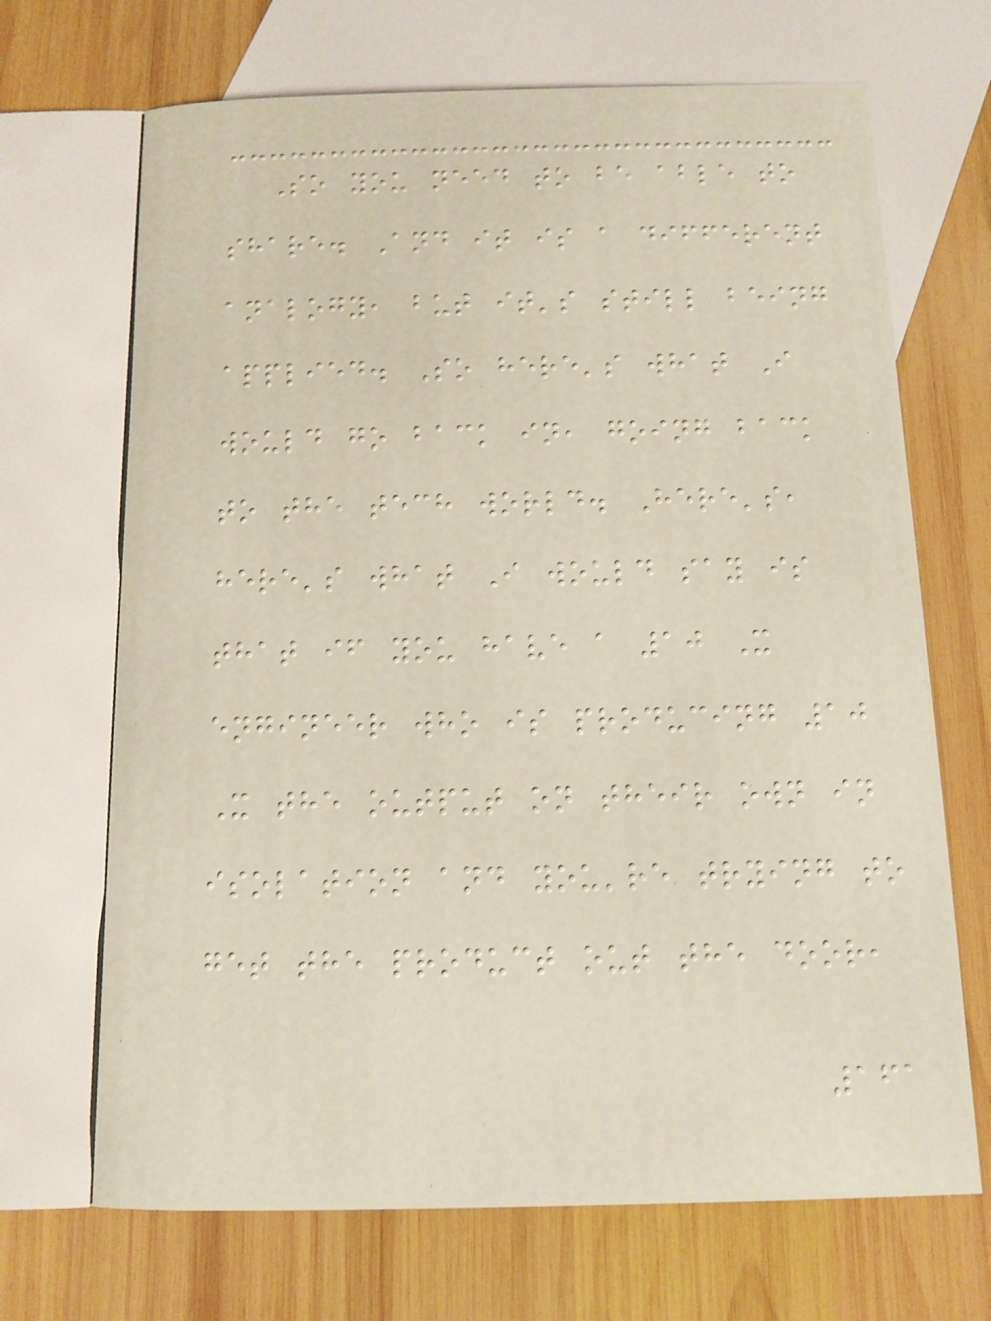So you need to be able to
share. And it is a different
analogy, but it's still being
applied. So here's what I
would go back in, going back
to the tech world. Here's,
here's what I would say is
that if you have a 10 X
engineer who is producing 10
X the output on their own in
isolation and you're trying to
get the product out the door,
161
